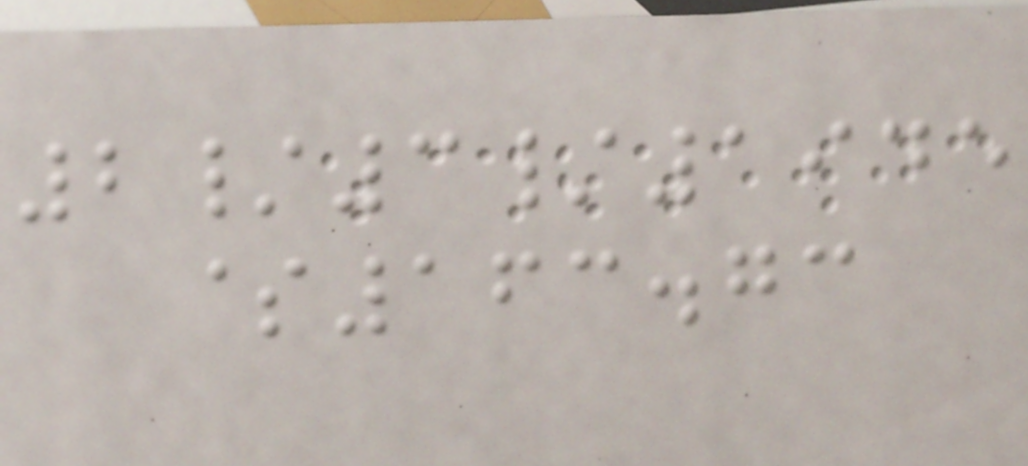2/3/1945
$163.73
